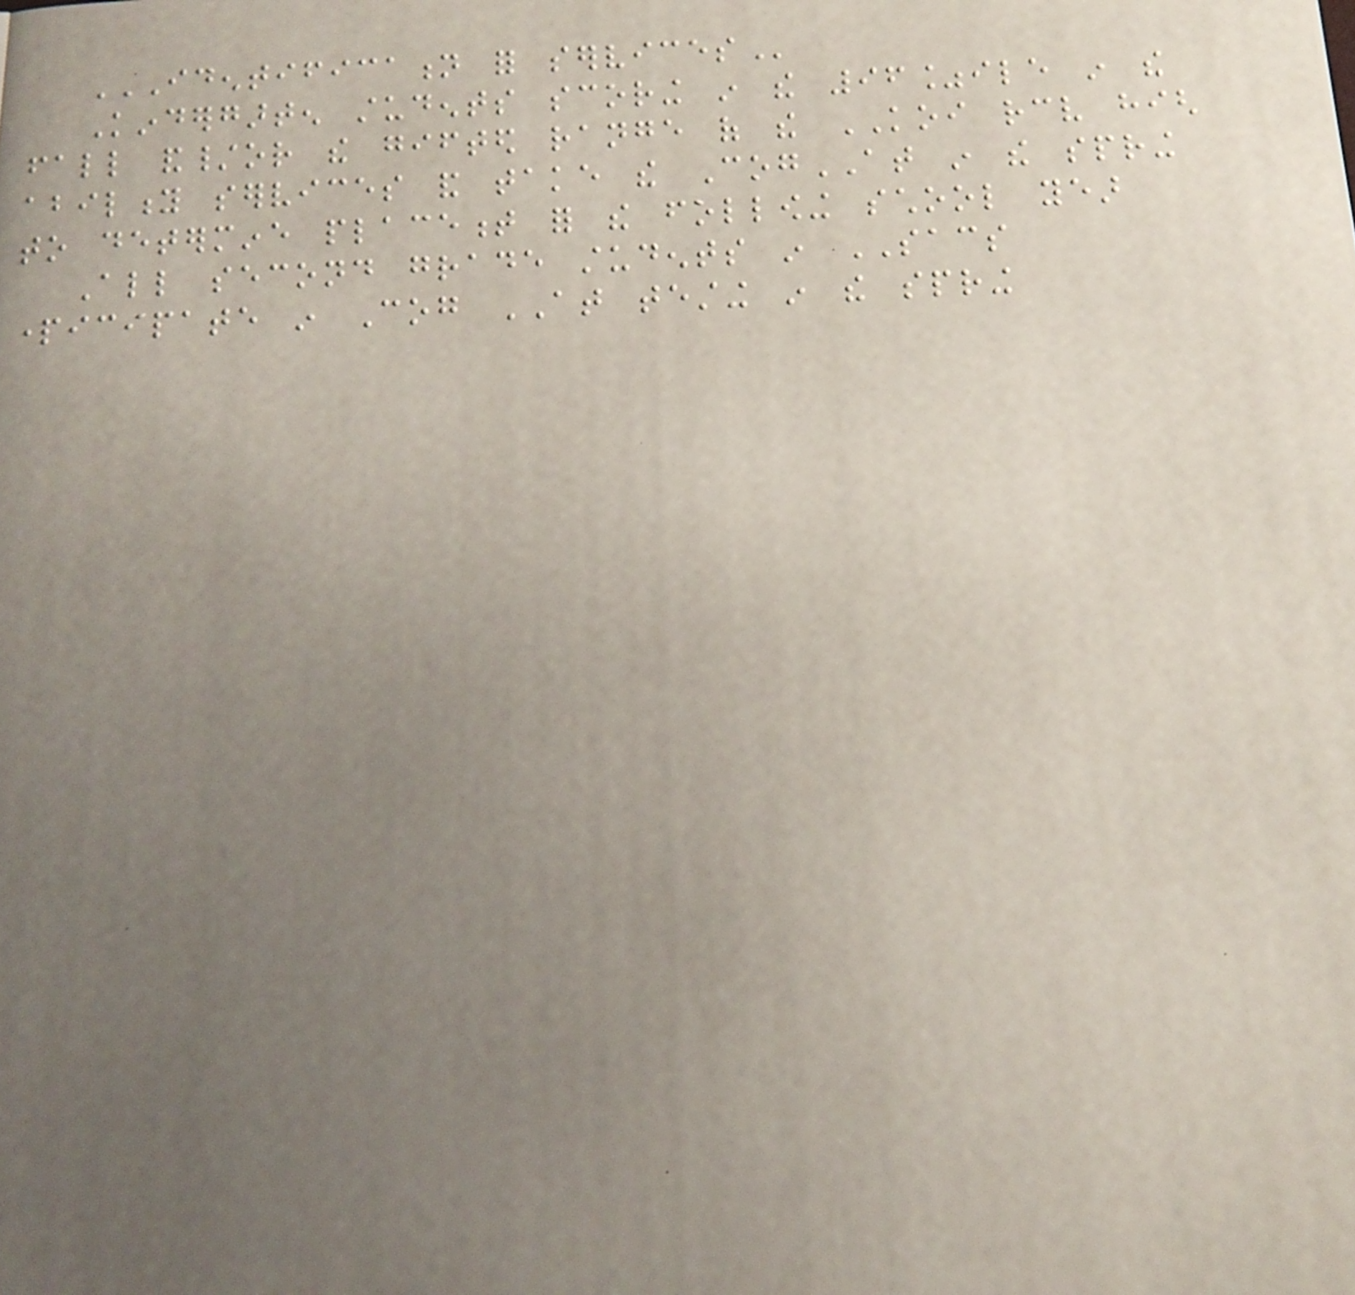IDENTIFICATION FOR SERVICES
Kindergarten students scoring in the 96%ile in the
fall and/or the gifted range of the KOI receive high
ability services and take the CogAT in the spring
to determine placement for the following school year
All second grade students in SACS
participate in Cog AT testing in the spring
